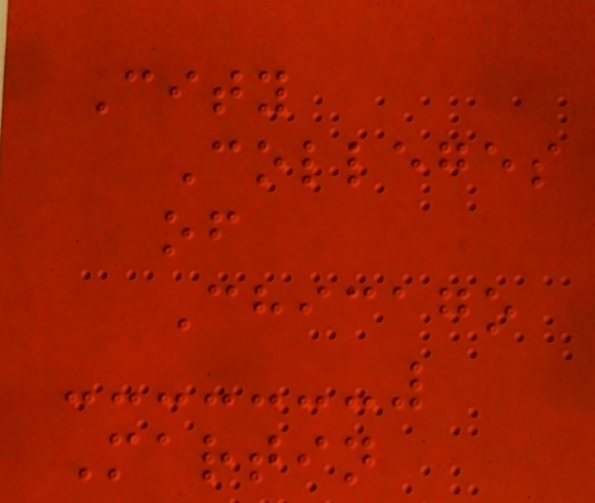City
Colleges
of
Chicago
Martin
